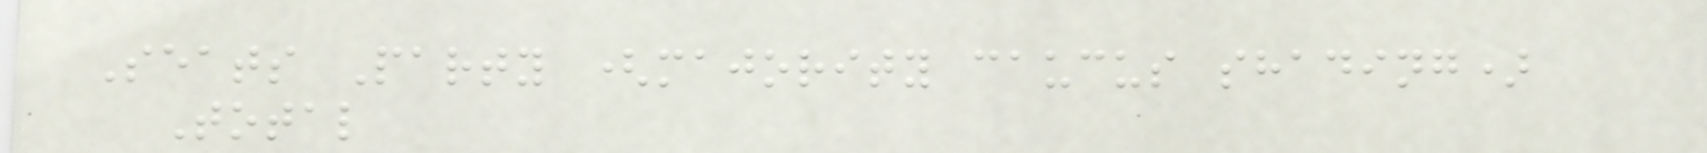Seats Party (majority caucus shading)
Total
